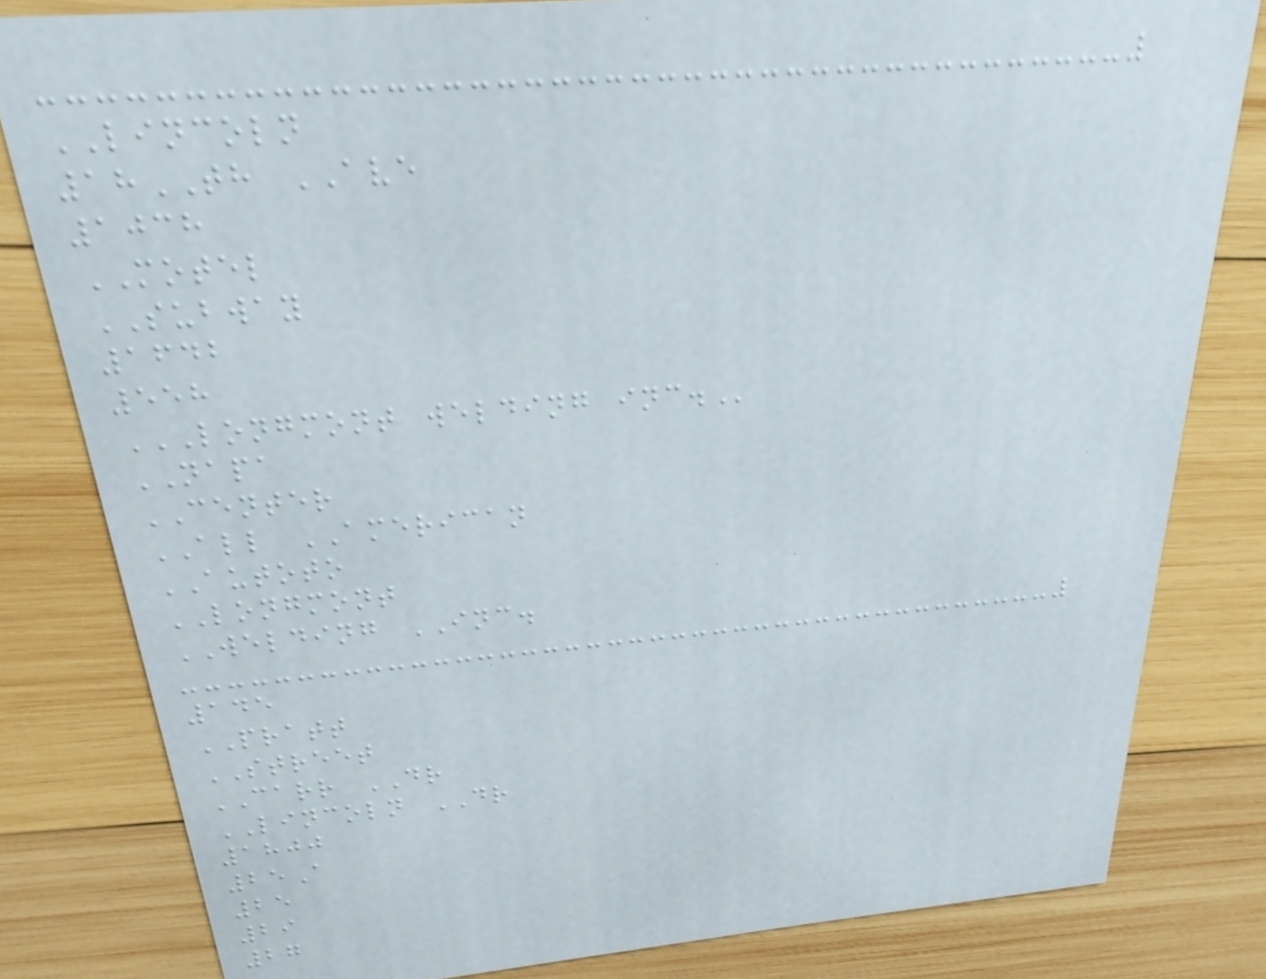LINCOLN
18TH AVE
1038
MOTEL
SUBWAY
1642
558
LONGMONT WELDING INC.
NAPA
CENTER
ALL AMERICAN
AUTOTO
LONGMONT
WELDING INC.
145
PRATT
STREET
CARR DR
LINCOLN DR
1800
25A
25
29
27
